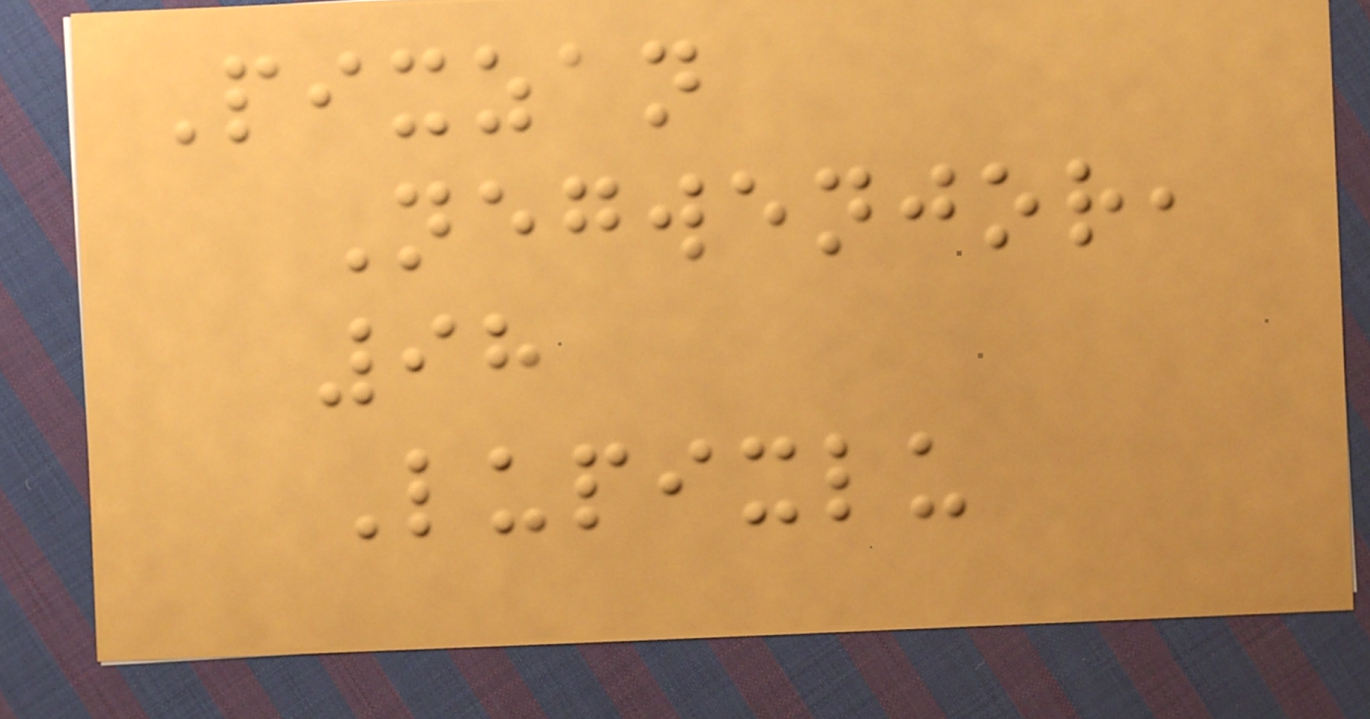Pixzan
Negwenjor,
98
Lupixlu
